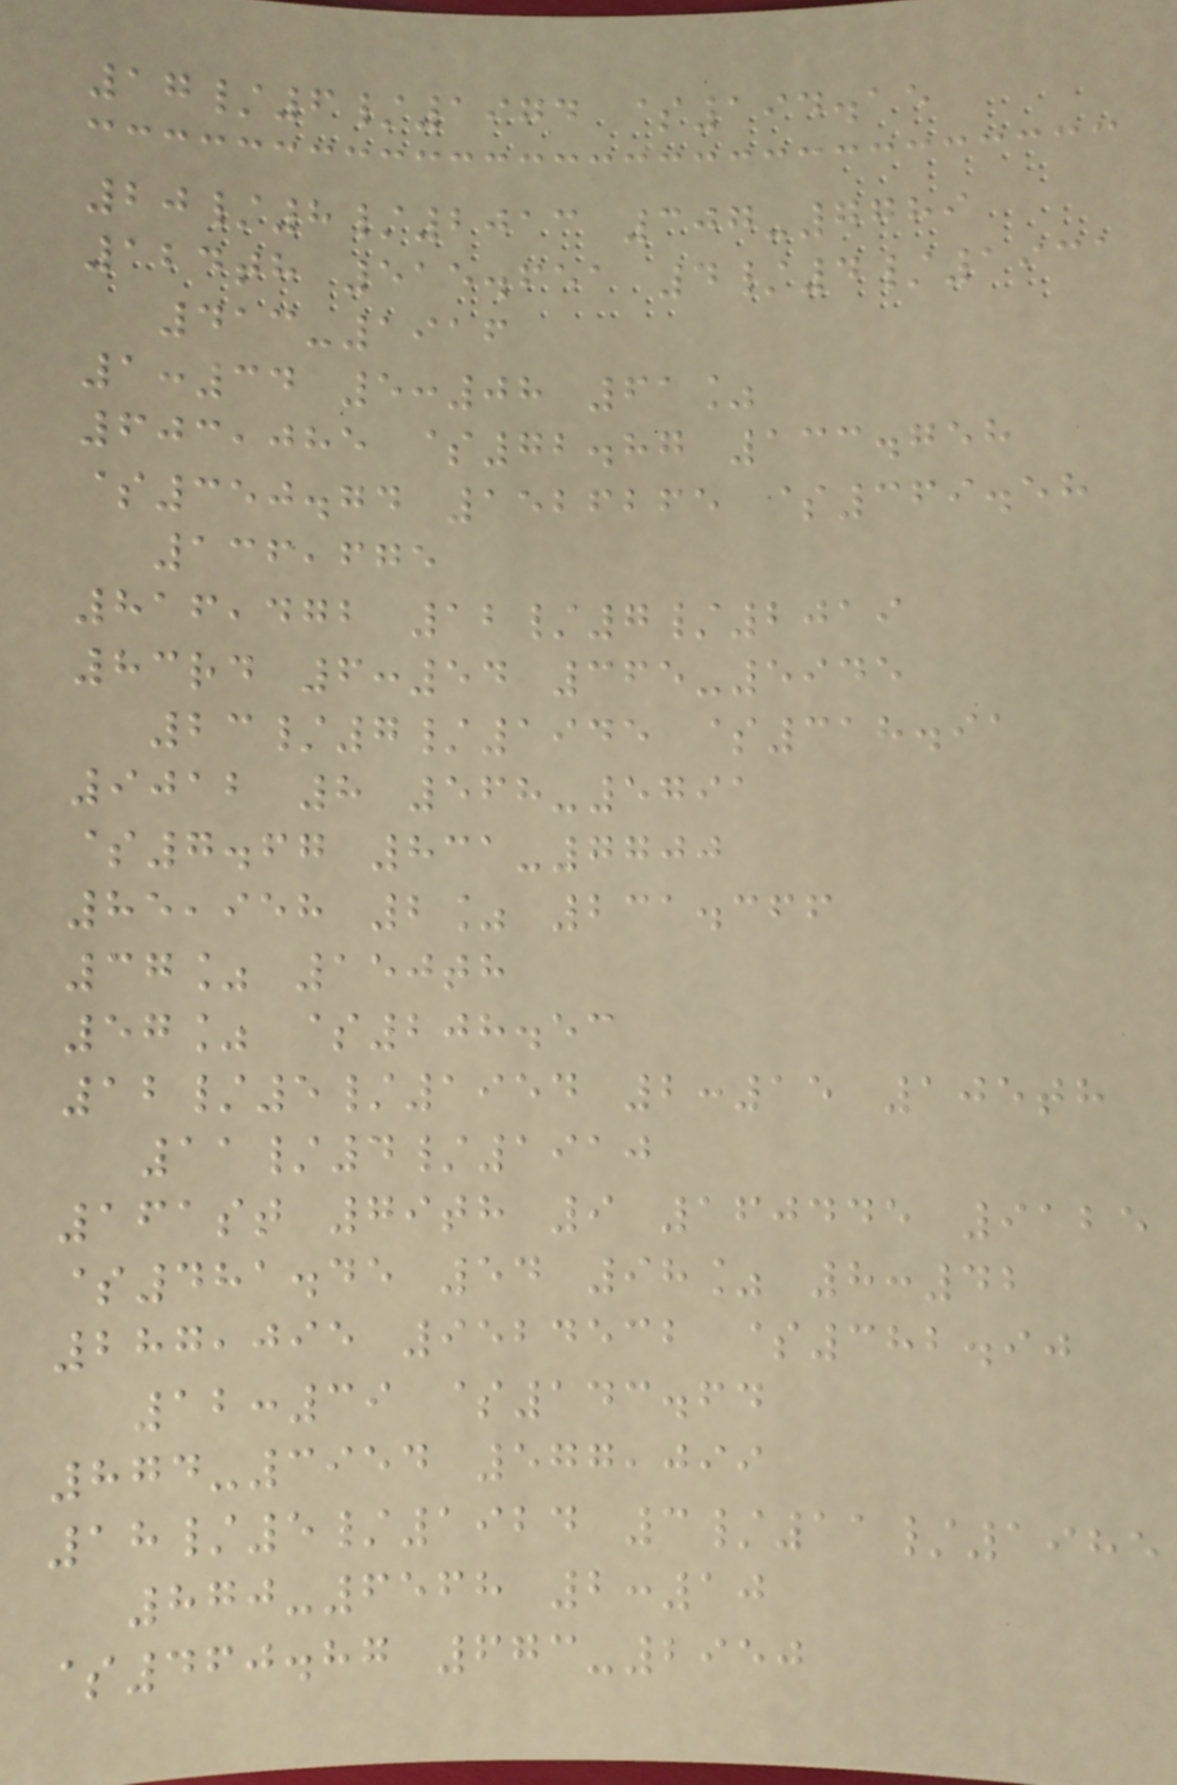17/6/1974 $194.15
20/8/2013 307-7789
124th 515.651 4/4/1931
413-1916
1:34 5:08 61%
603,085 $72.87 133.758
$350.74 1526265 $369.58
136,675
816,472 12/7/2019
83rd 6:54 365-5945
23/7/1945 $318.91
9012 8 568-5791
$7.67 831-7700
85,958 2% 231.366
37% 150th
57% $208.53
12/5/1954 2:15 105th
11/4/1910
161st 79th 9 160445 9125
$481.45 54 98% 8:42
287,095 9524532 $382.90
12:39 $143.64
874-3954 577,099
18/5/1924 3/11/1985
870-6568 2:10
$460.87 673-2950
